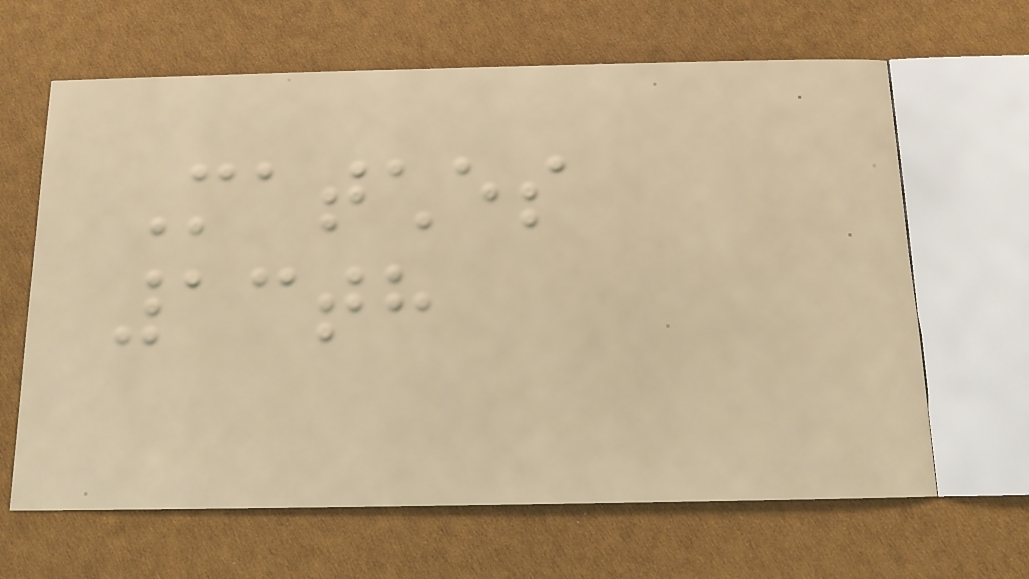Matches
13th
